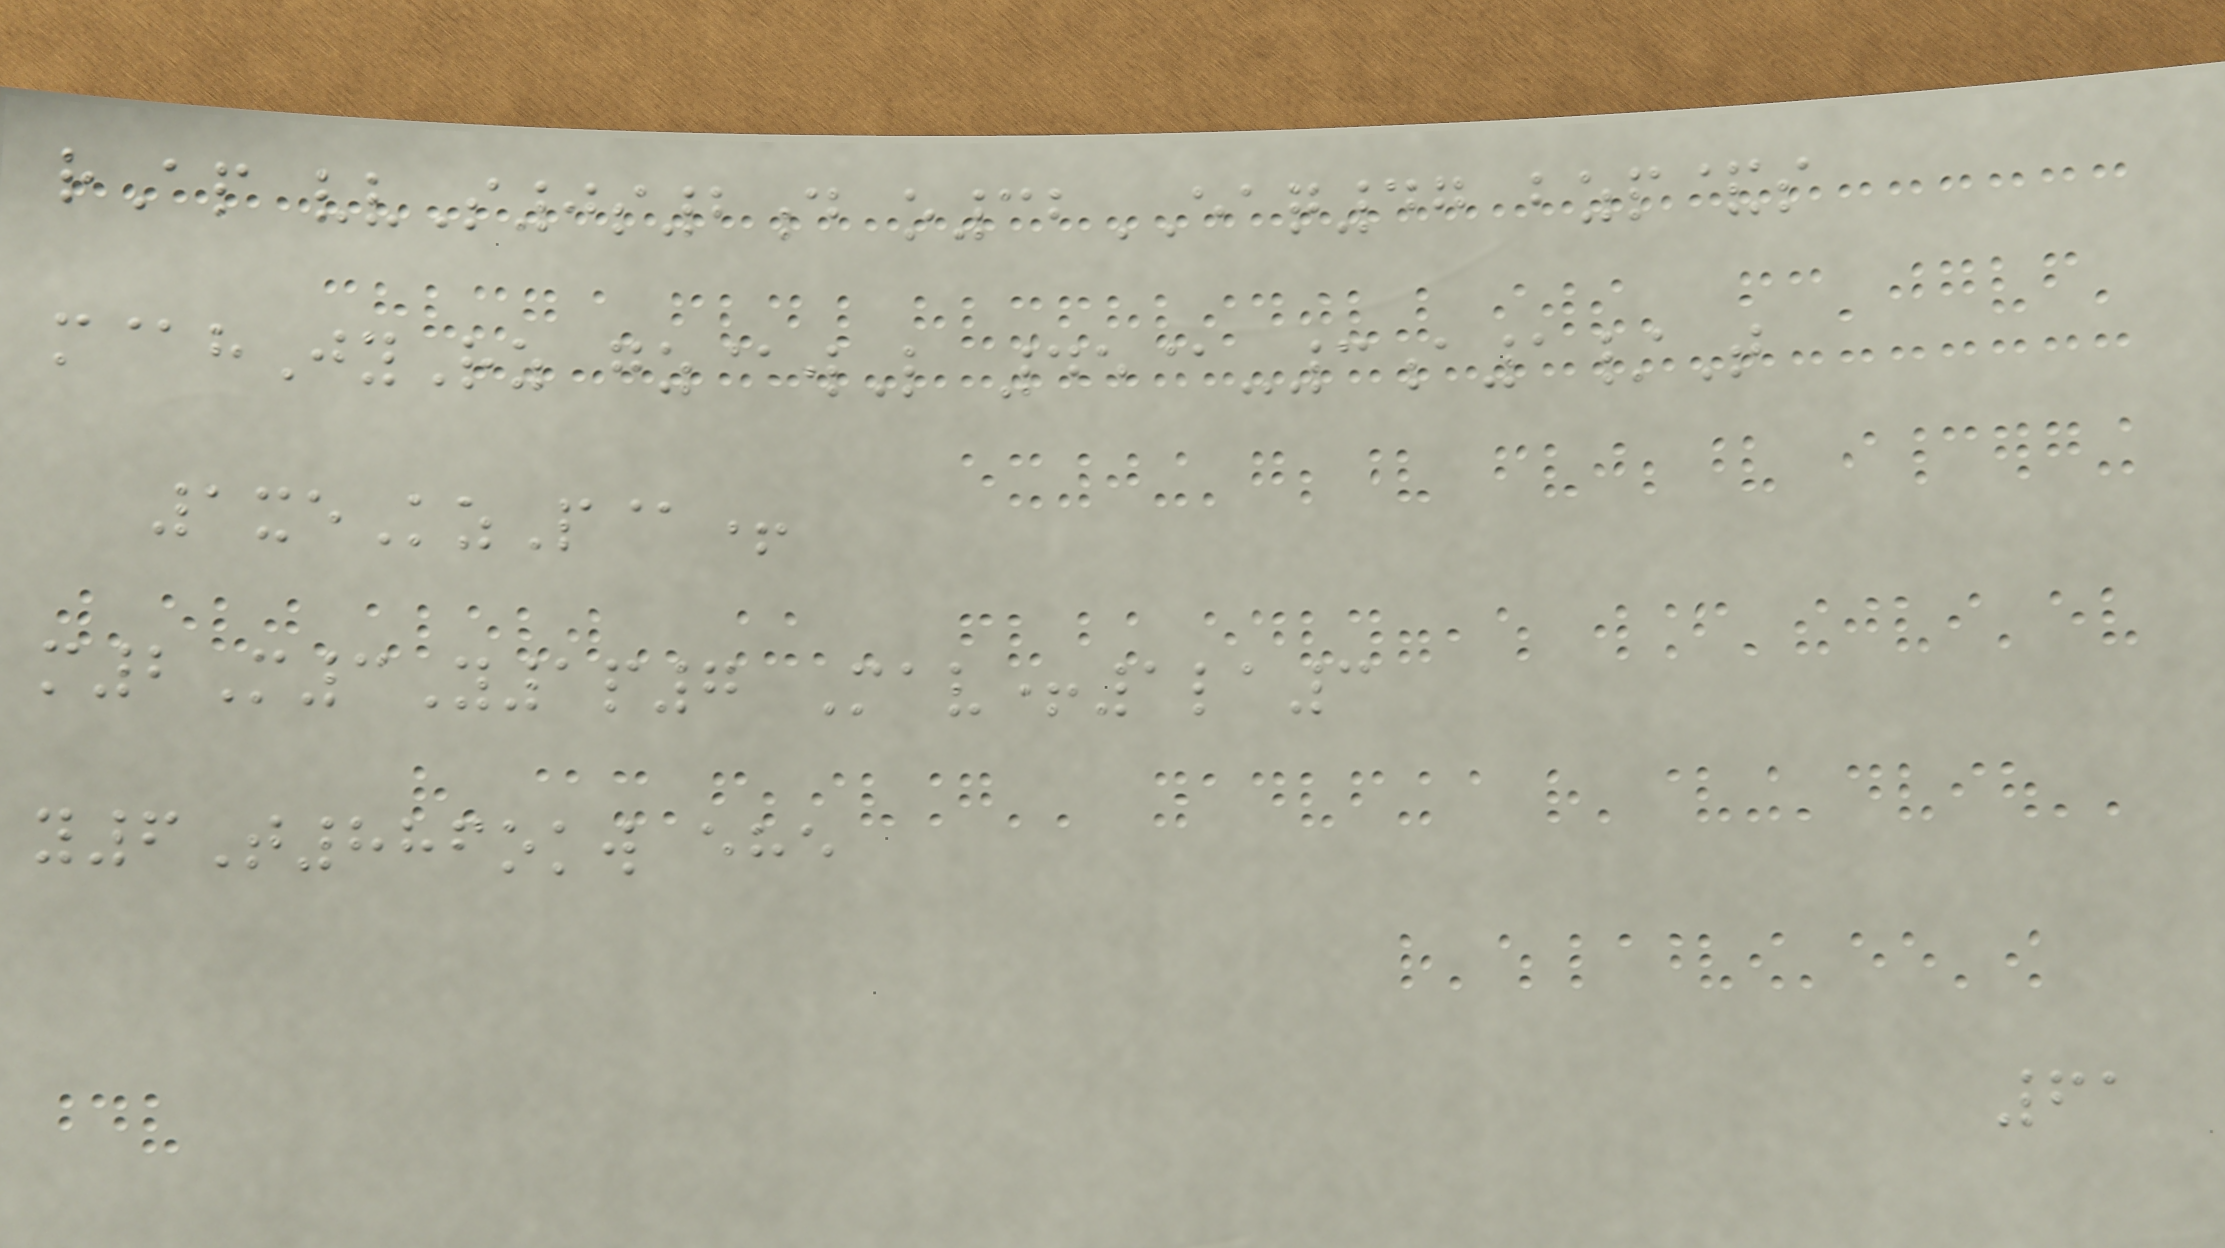rAp vvS0s2d o32EAQ47 bzp&s
m@hJyRz gz@wL 45@-3a1/T
1xeKzP@+
m2M3Y1p7 Mav+1la3
y6T886okw ehe
61
